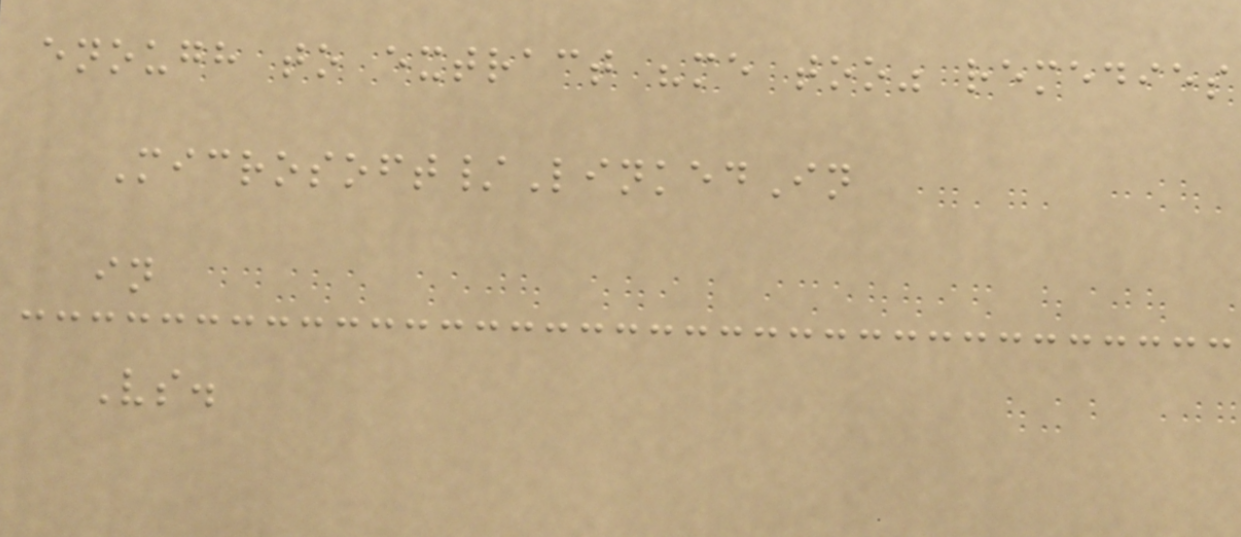enough to extract "me too" remedies
Microsoft/LinkedIn
in
Vs.
